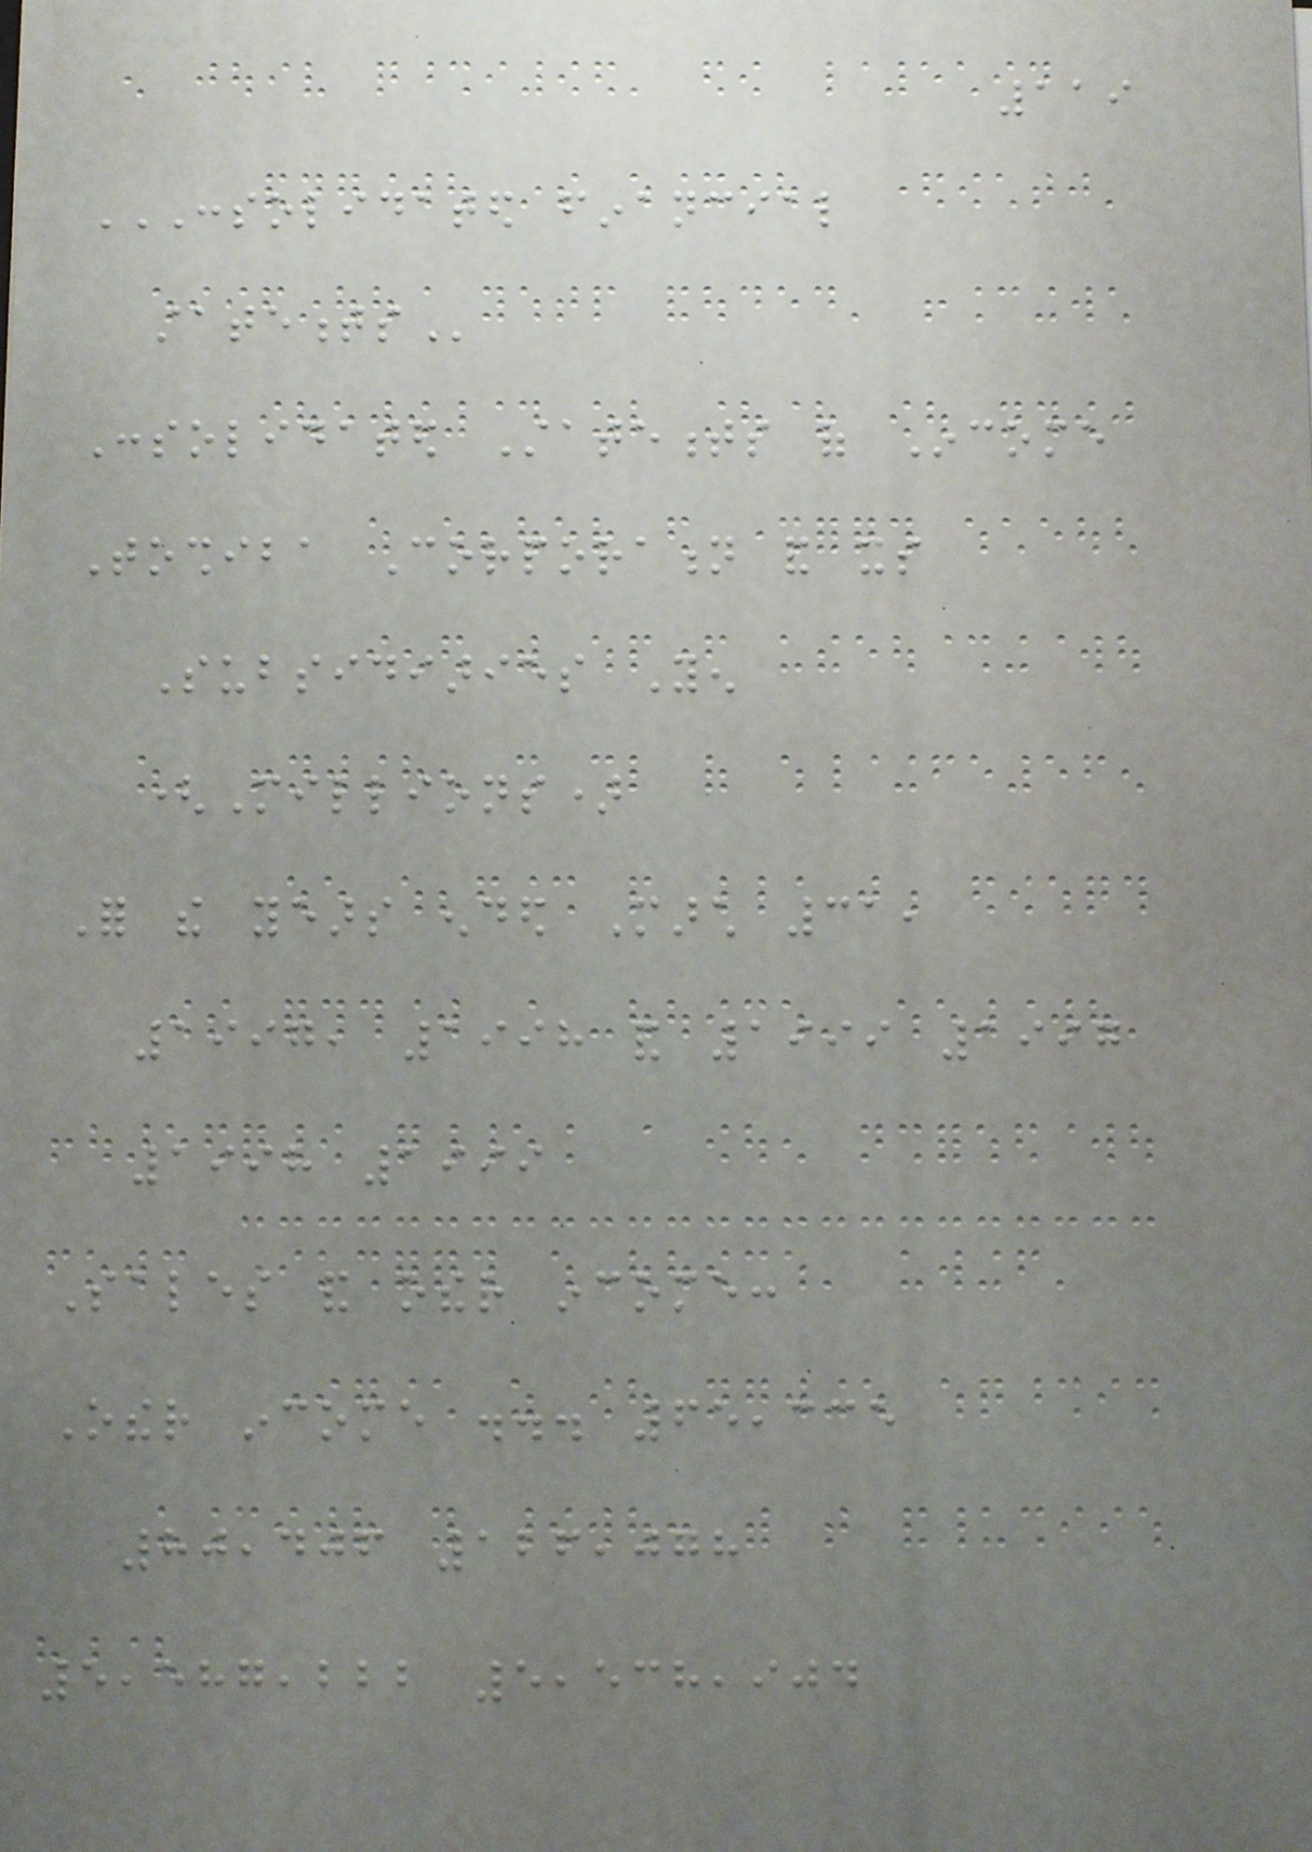119
CONSOLIDATED FINANCIAL
STATEMENTS
Consolidated Statements of Income
Toshiba Corporation and its
Subsidiaries Yen
(Millions)
For the years ended March 31,
1997, 1998 and 1999 1997
1998 1999
Sales and other income:
Other income ... 65,335
80,406 126,078
5,587,222 5,538,904
